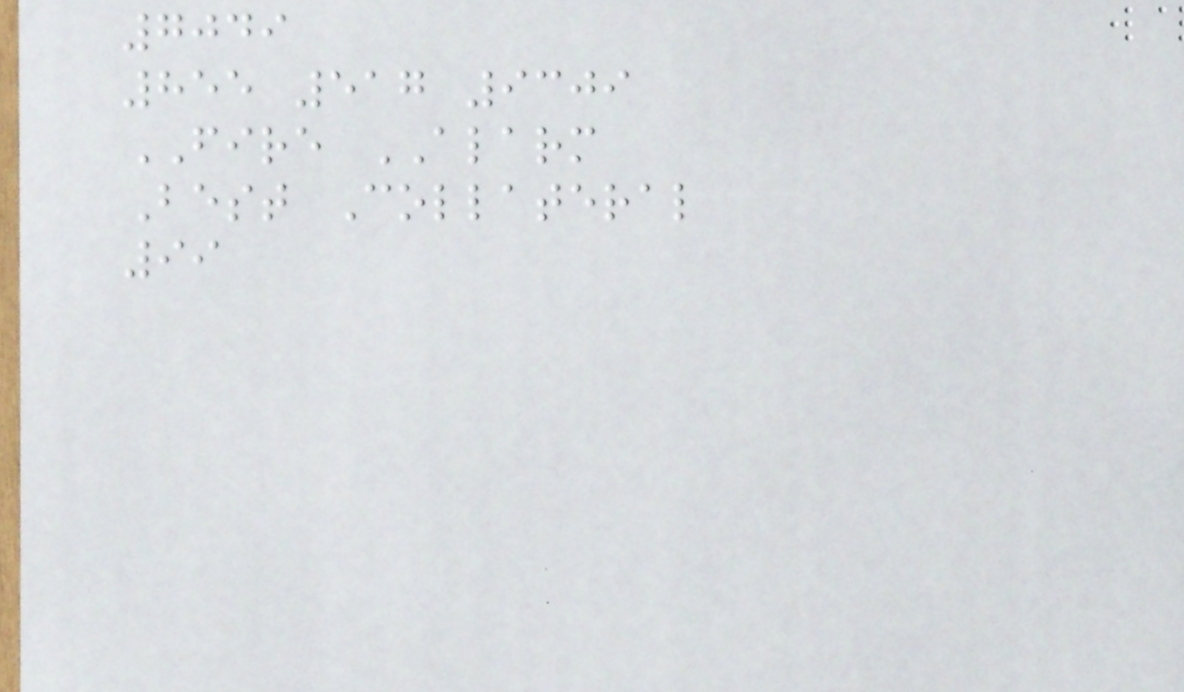7049
855 517 9309
FIRE ALARM
Best Collateral
99
